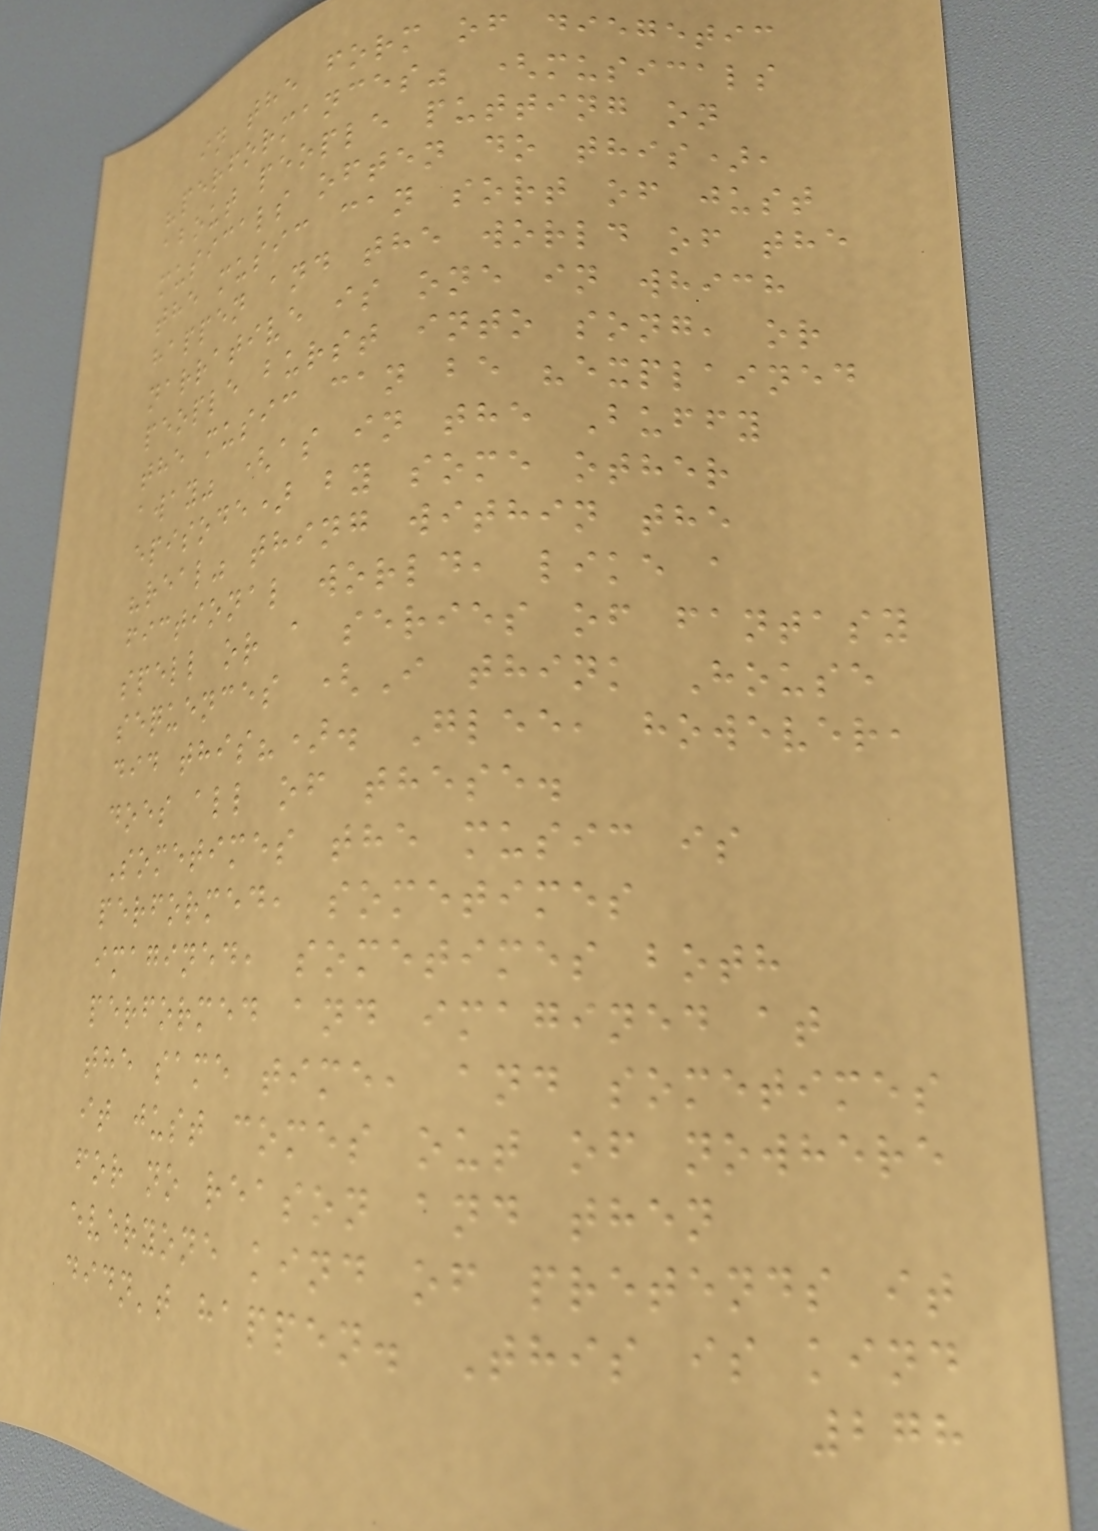in the form of diegetic
"performances" (musicals
about people putting on
musicals often do this),
the music can sort of just
happen and the world of the
narrative is one in which
people burst into song, or
the music can be "explained
away" (as in the Buffy
episode) by some other
"real" thing within the
fictional world, like a
spell or a series of fantasy
sequences (I think House
did this?). Glee, however,
does all of these.
Sometimes the music is
performed, sometimes
imagined, sometimes both
performed and imagined at
the same time, and sometimes
it just comes out of nowhere
for no reason and then
everyone kind of pretends it
didn't happen. This is kind
278
